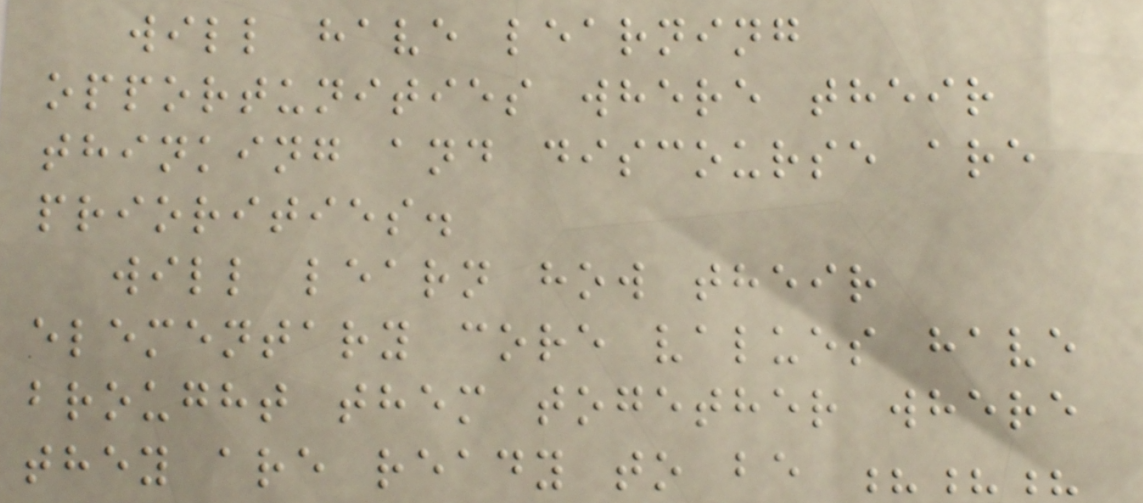will have learning
opportunities where their
thinking and discourse are
priorities.
will learn how their
elementary core values have
brought them together where
they are ready to be ???
